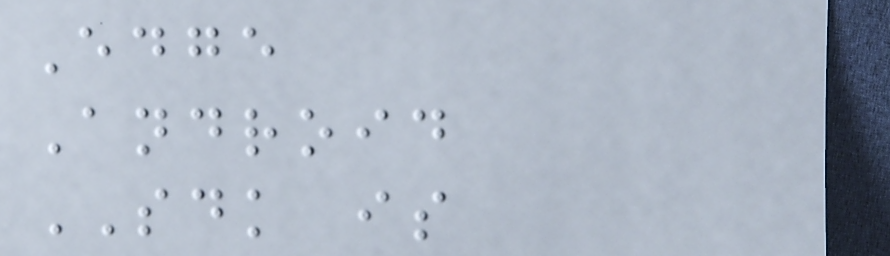Edge
Android
SDK is
